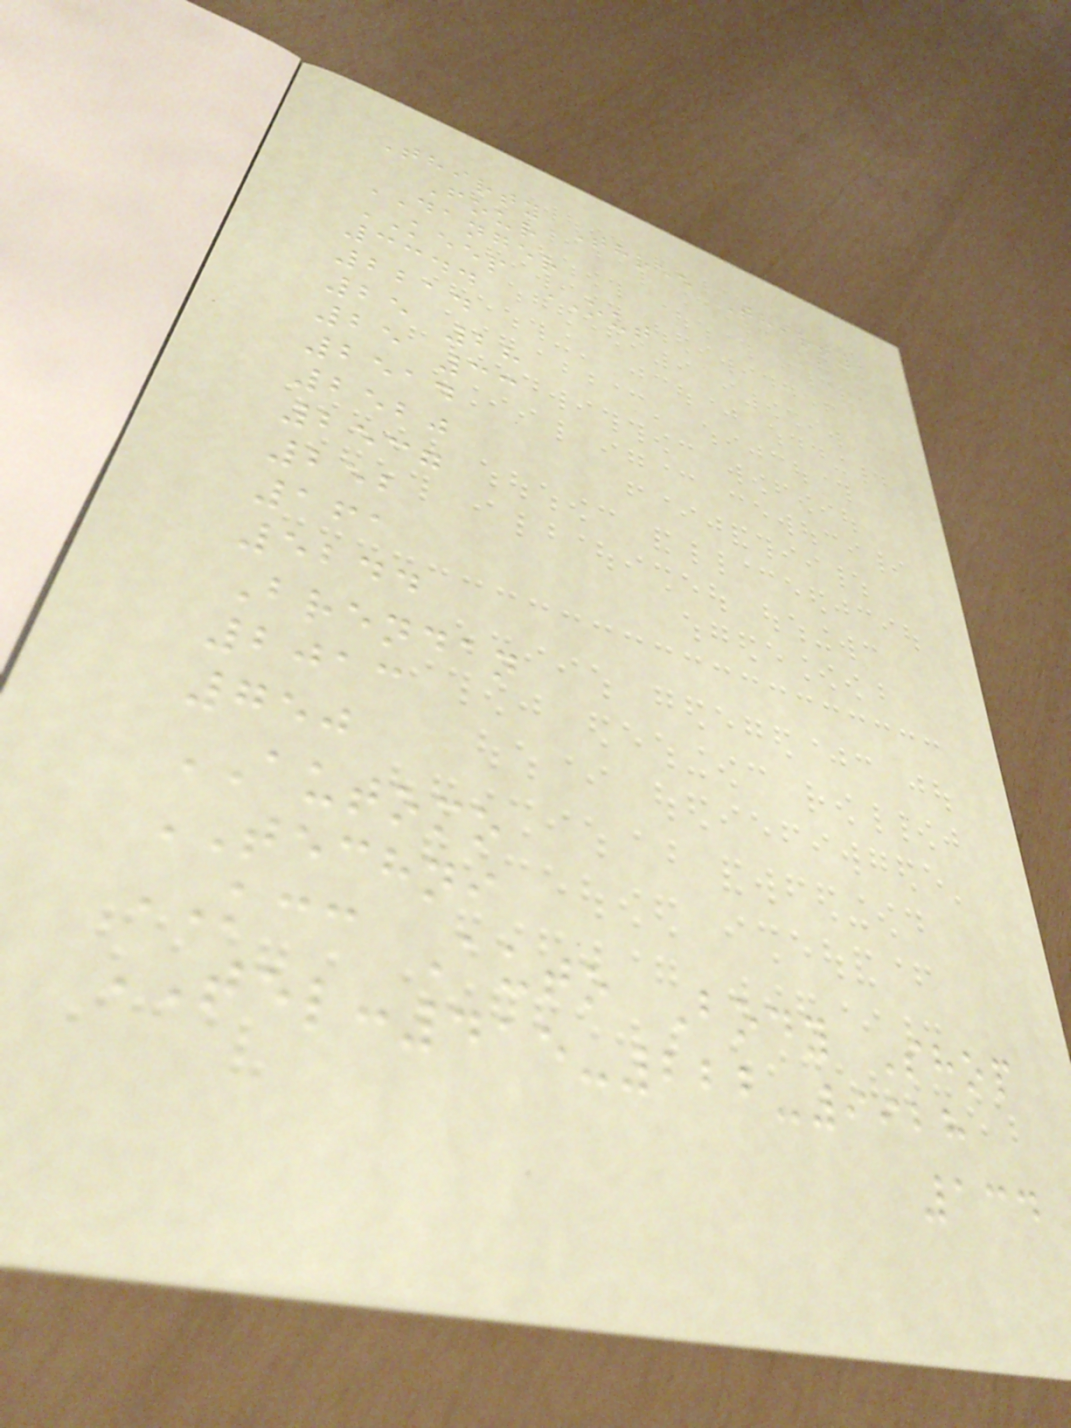Thirty Three Thirty
Four
DANGER
KEEP OUT
3344
2214
25 28
25 33
2514
2520
2537
252
161
5244
Brendan
2013
750
AUTOMO
TECHNI
KCC Auto Body Shop
TEL:415-222-9928
134
